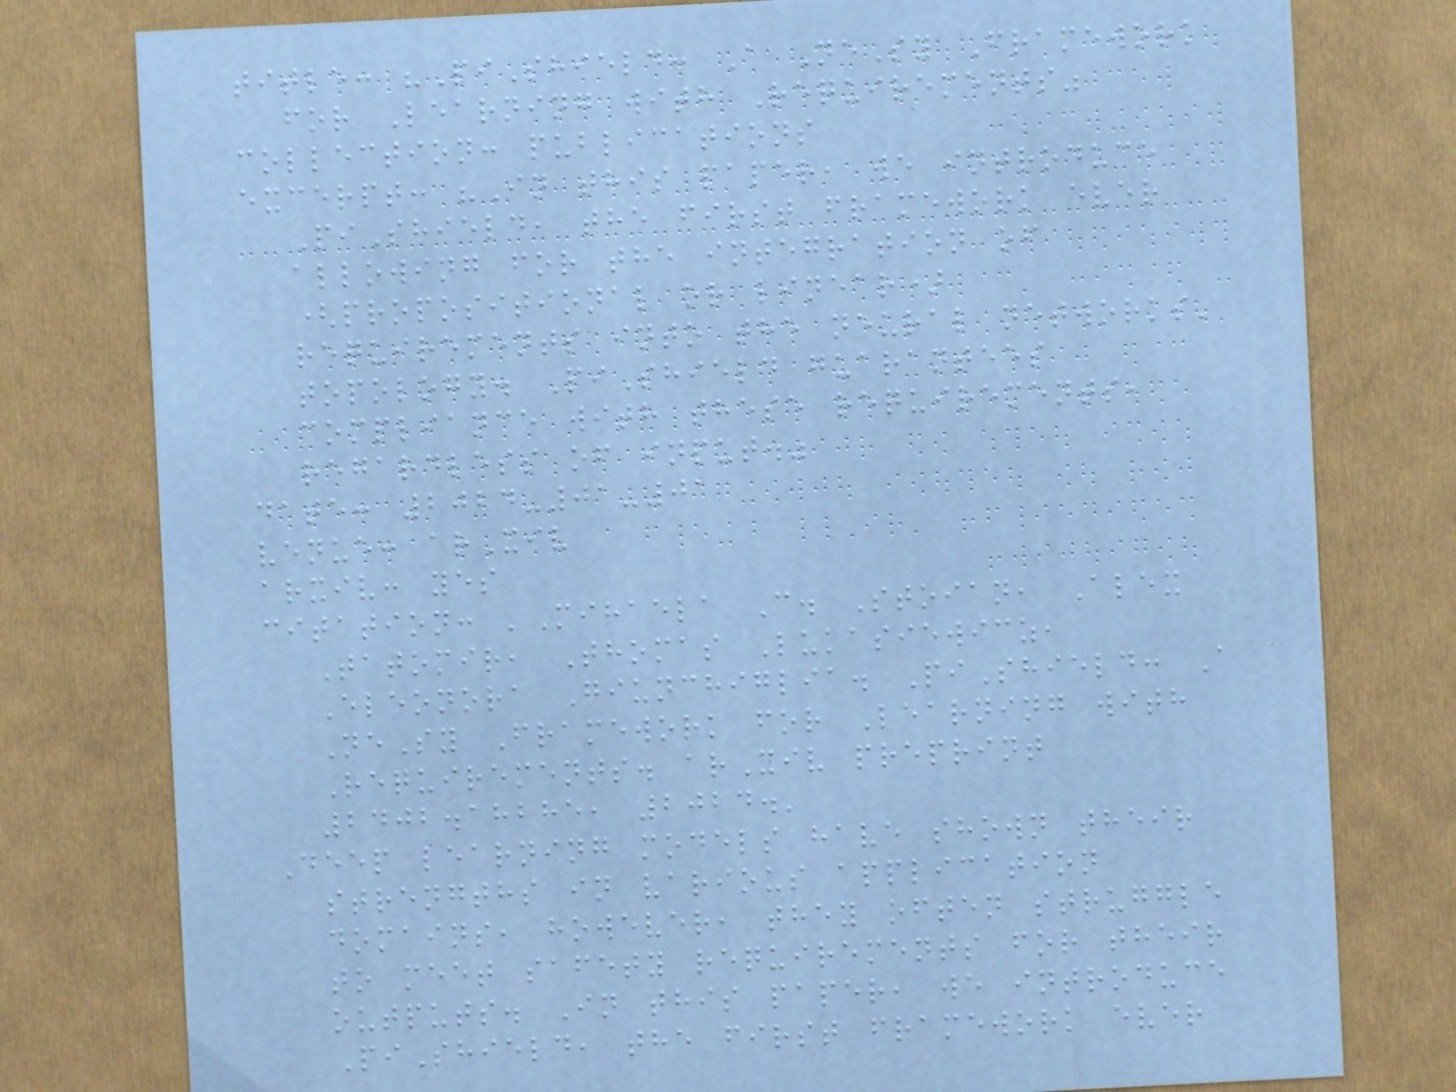title: "PiShield: A NeSy Framework
for Learning with Requirements"
collection: publications
excerpt: "In this paper, we introduce
PiShield, the first framework ever
allowing for the integration of
(propositional or linear)
requirements into the neural networks'
topology. PiShield guarantees
compliance with these requirements,
regardless of input."
date: 2024-01-01
venue: arXiv
arxiv: yes
citation: 'Mihaela C. Stoian, Alex
Tatomir, Thomas Lukasiewicz,
Eleonora Giunchiglia. PiShield: A
NeSy Framework for Learning with
Requirements. arXiv preprint
2402.18285, 2024.'
Deep learning models have shown their
strengths in various application
domains, however, they often struggle
to meet safety requirements for their
outputs. In this paper, we introduce
PiShield, the first framework ever
